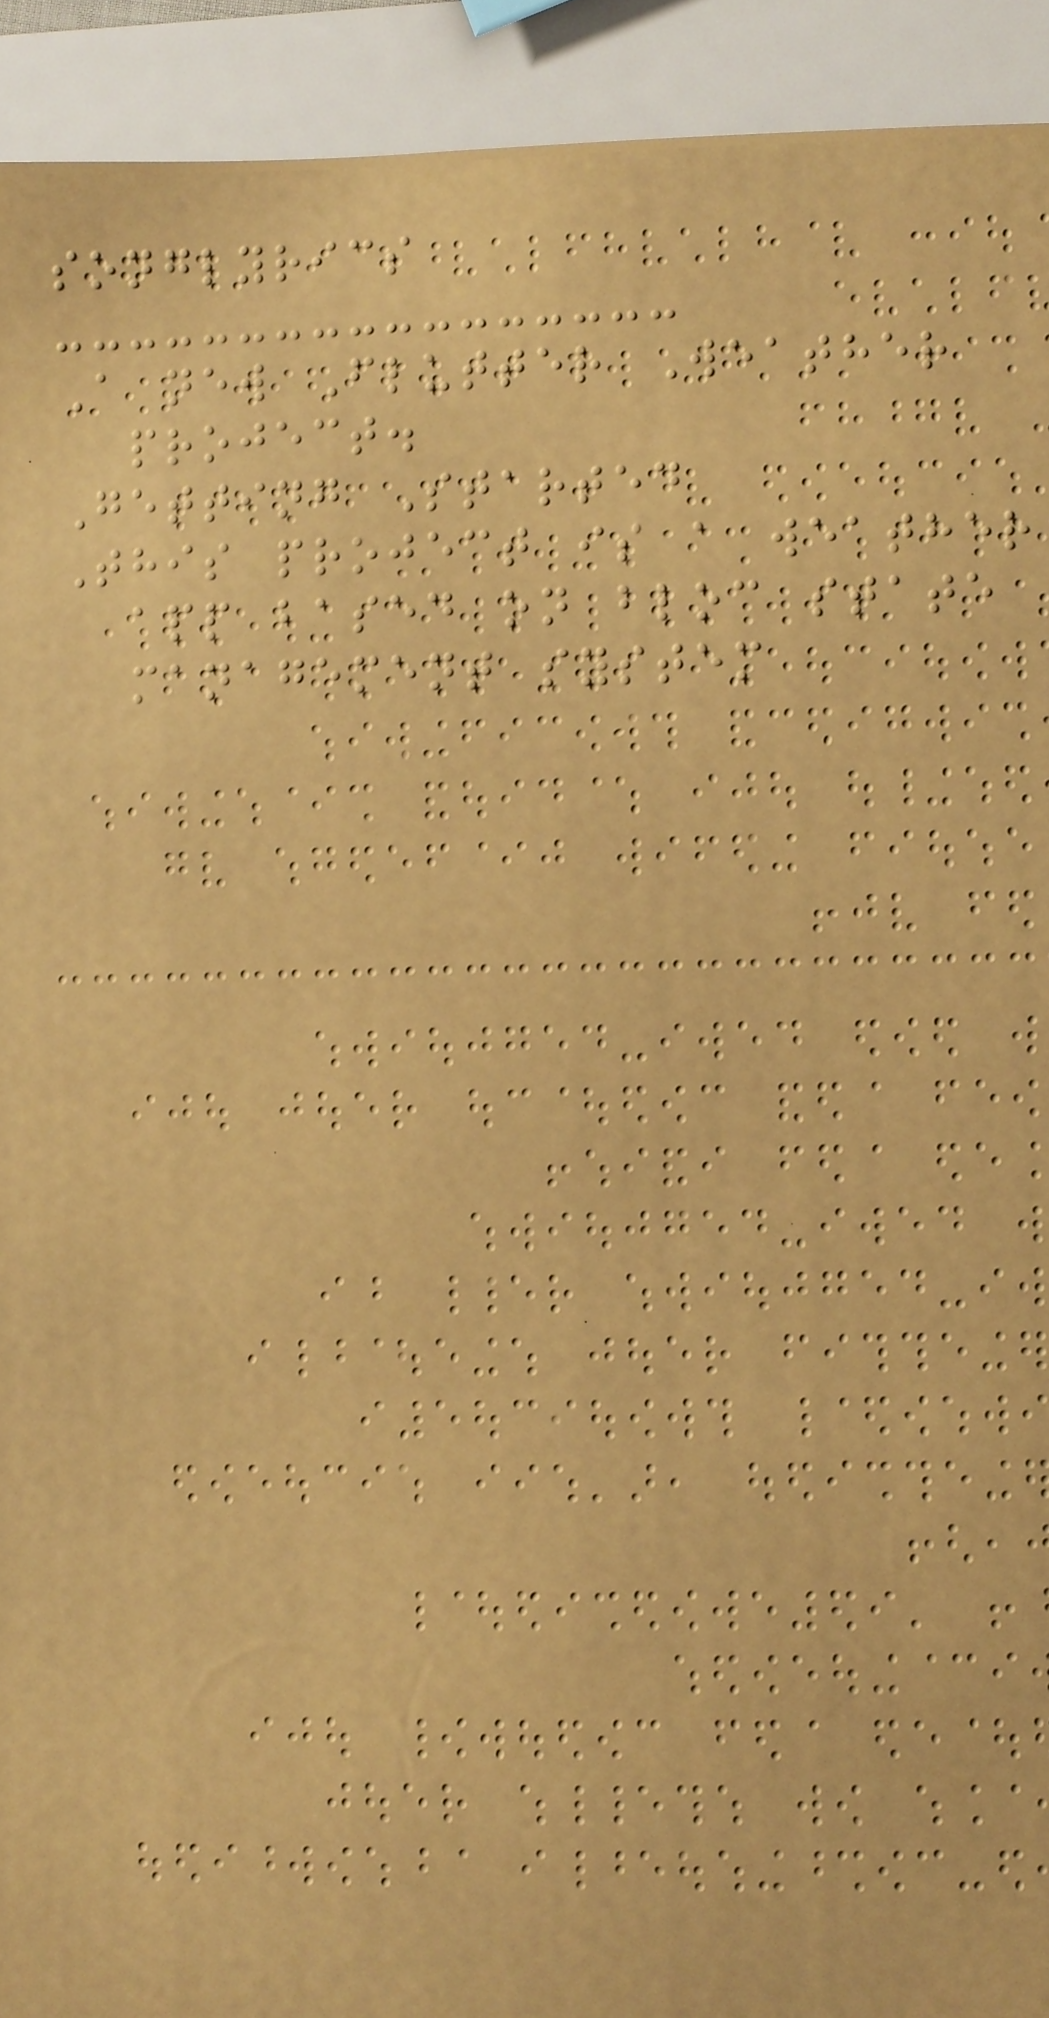songlyrics
A new Flutter Weather
project.
Getting Started
This project is a weather
app based on bloc state
management system
